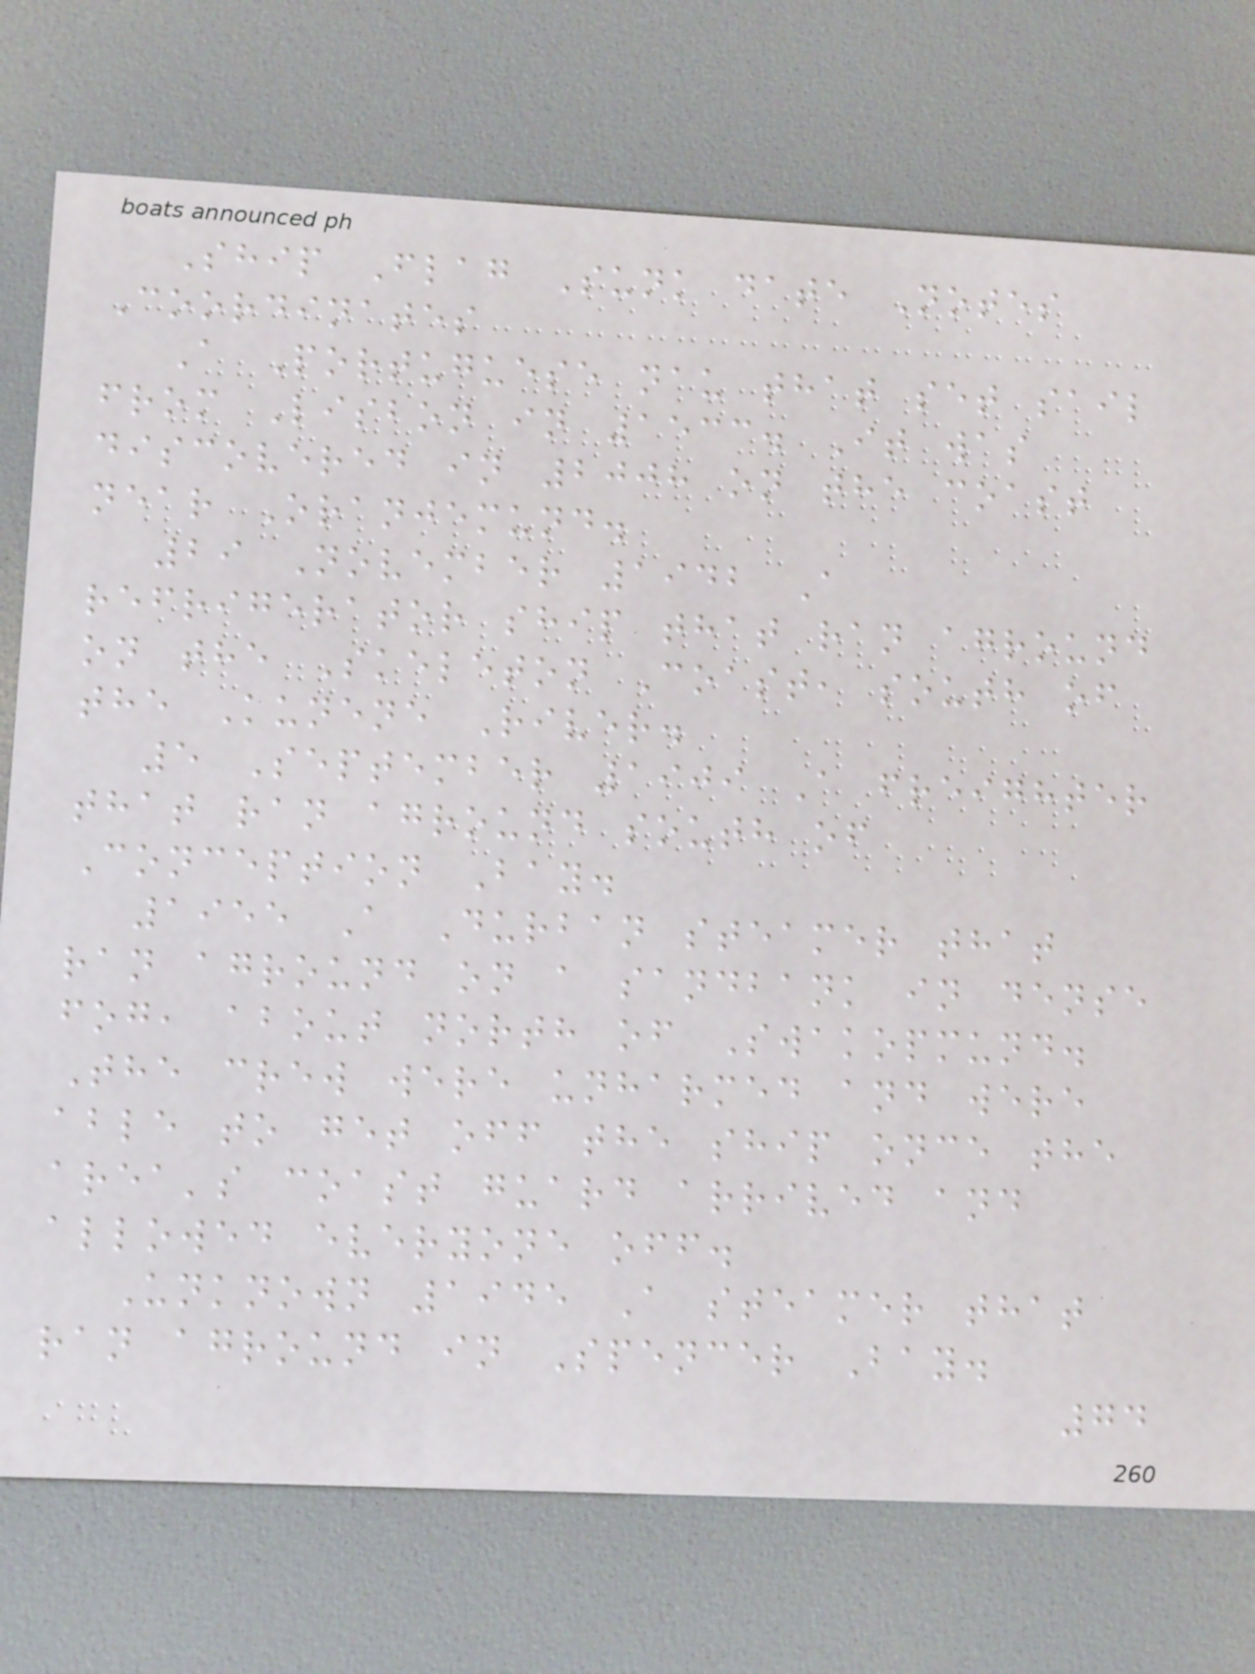Ship Flag Sunk date Notes
Coordinates
A Portuguese nau that set sail
from Lisbon in 1533. It was
discovered in 2008 on the coast
near Oranjemund.
29 November 1942 A
refrigerator ship that ran aground
on the Skeleton Coast, south of
the Kunene River.
5 September 1909 A freighter
that ran aground south of
Conception Bay.
1955 A Durban steamer that
ran aground on a sandbank in dense
fog, about north of Swakopmund.
The crew were unharmed and were
able to get off the ship once the
area's coast guard arrived and
allowed everyone off.
Unknown 1945 A steamer that
ran aground in Spencer Bay.
74
